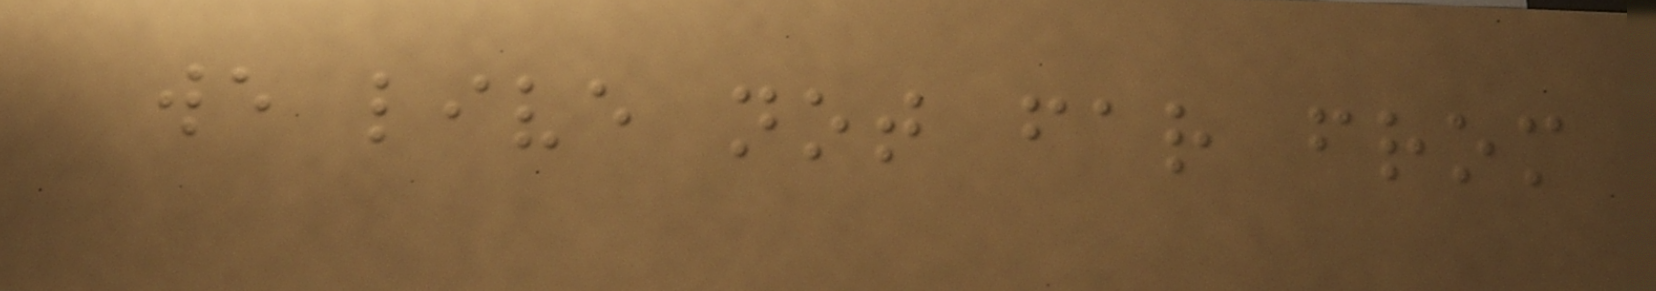we live not far from
